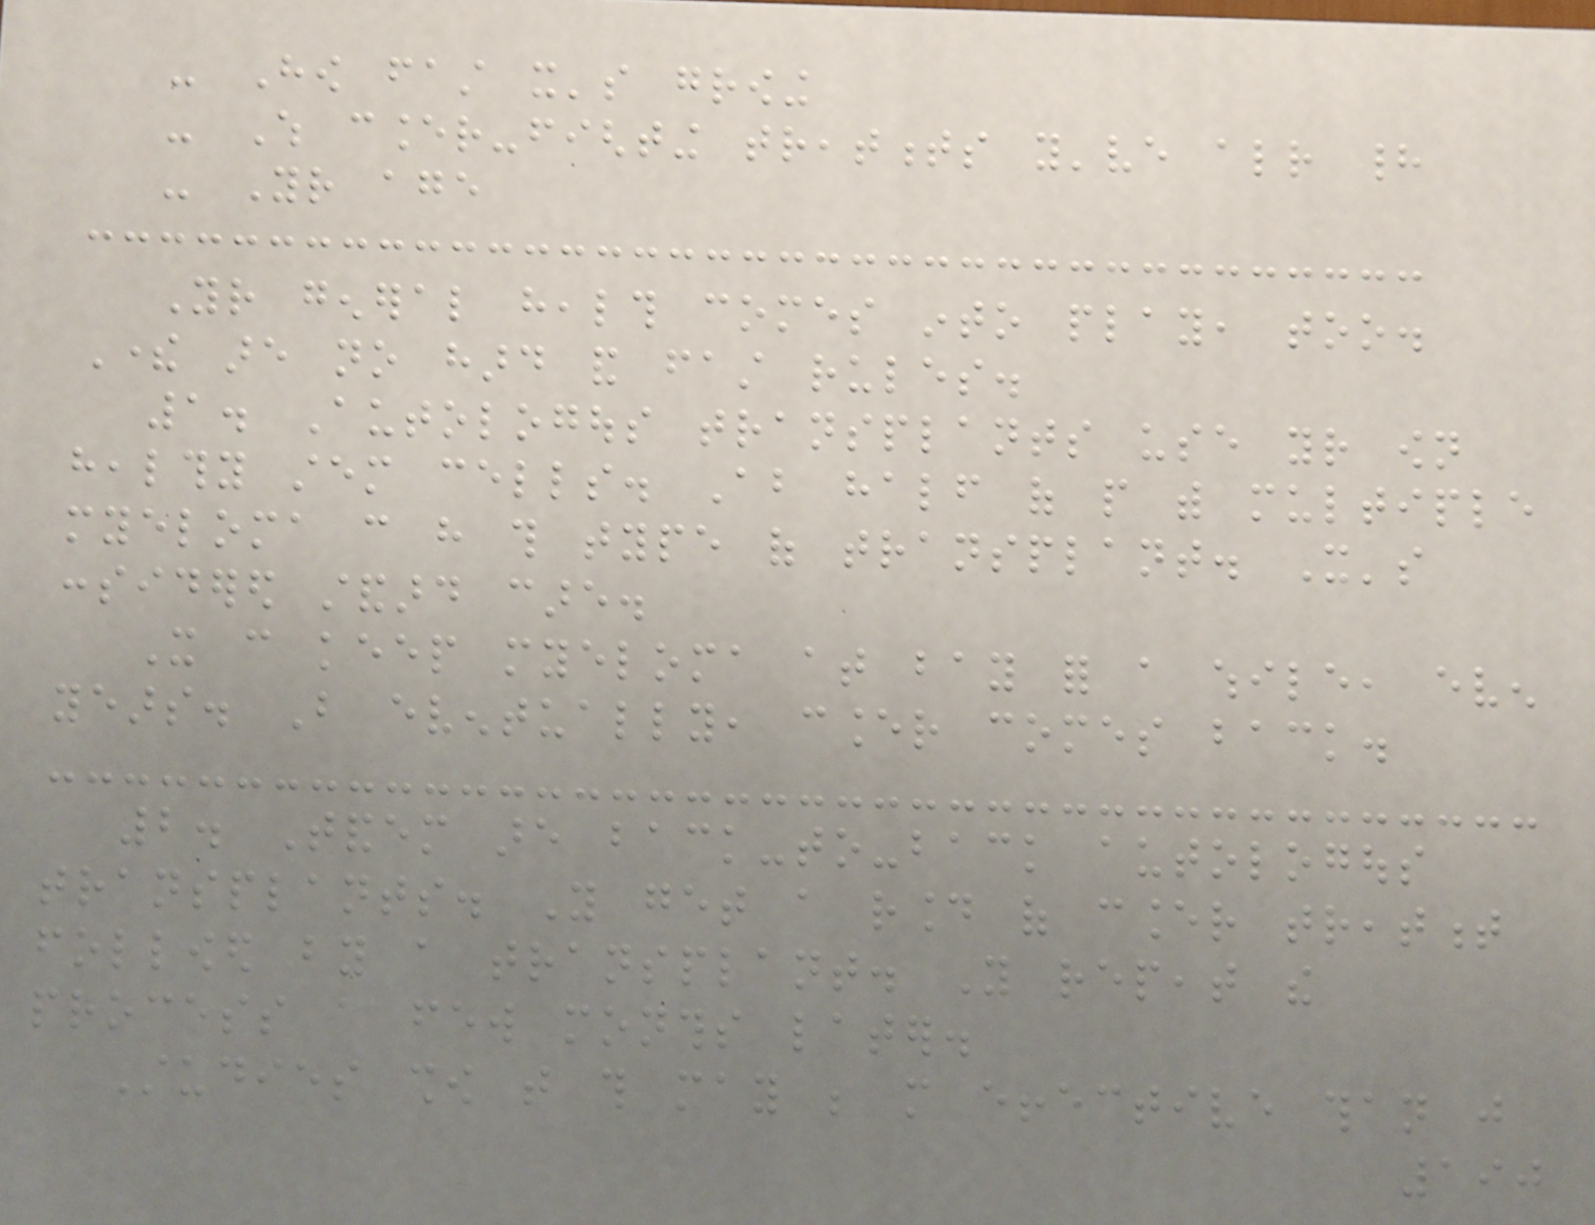- How fast it's growing
- Which cancer-fighting treatments you've already had
- Your age
Your general health comes into play, too.
There are no hard and fast rules.
1. Autologous transplants use your own
healthy stem cells. About half of people with multiple
myeloma can have this type of transplant. It's
considered standard care.
It can keep myeloma at bay for a while, even
years. But eventually, cancer comes back.
2. Tandem are back-to-back autologous
transplants. You get a round of cancer treatment
followed by a transplant. You repeat the
process a few months later.
Studies show that this may be more effective than just
190
